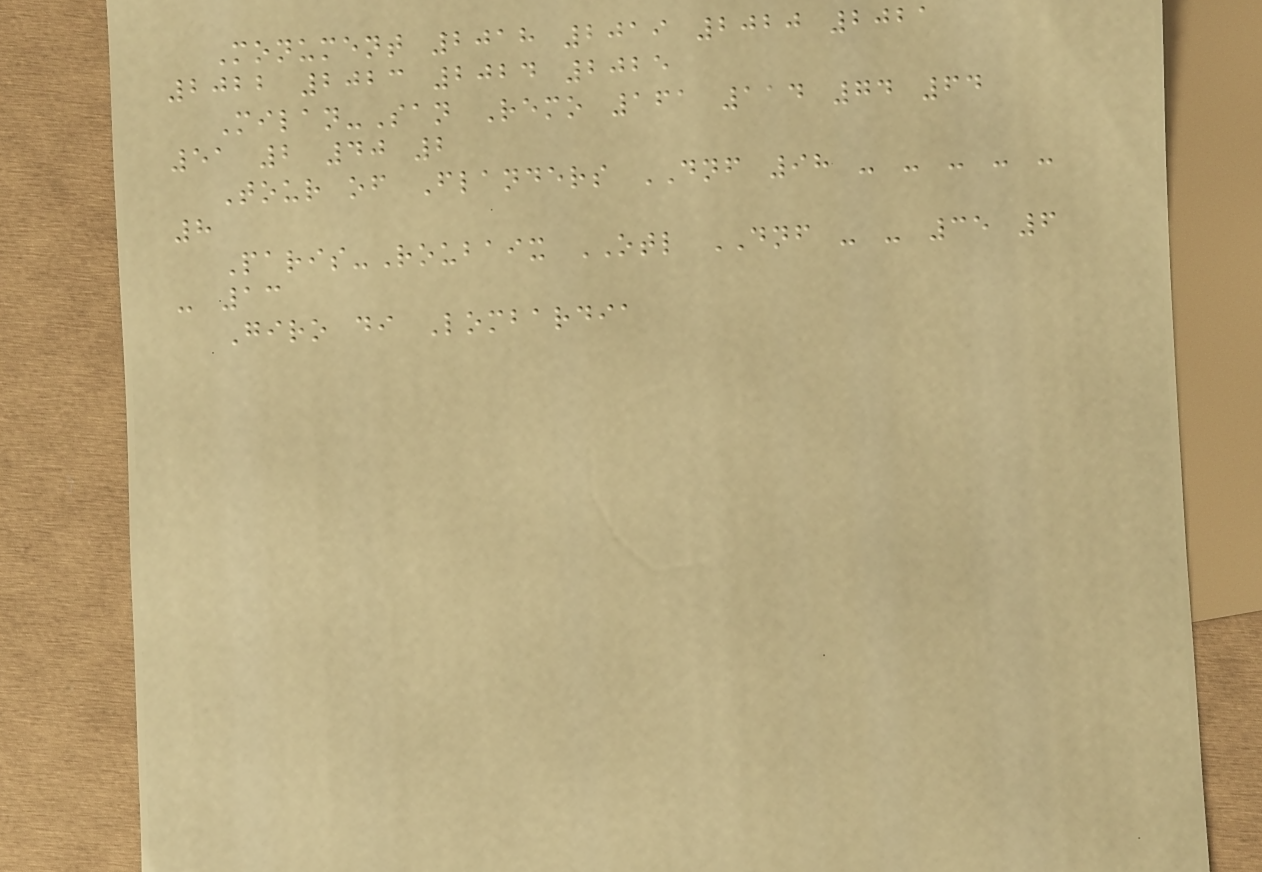Monument 2018 2019 2020 2021
2022 2023 2024 2025
Milan-San Remo 161 114 74 64
51 2 40 2
Tour of Flanders DNF 98 - - - - -
8
Paris-Roubaix OTL DNF - - 35 6
- 13
Giro di Lombardia
